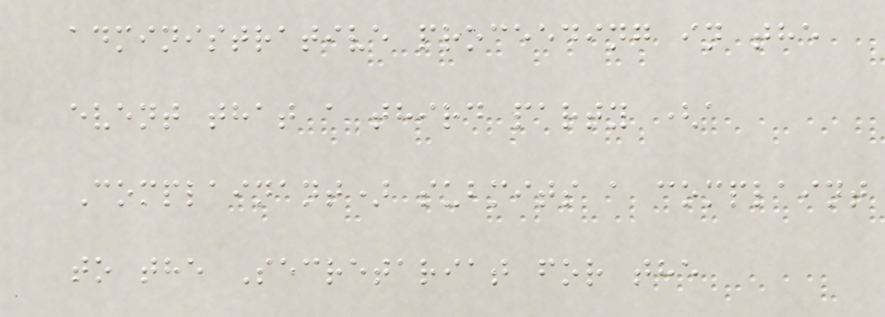administrative proceeding in the
event that a third party (a
Complainant) submits a complaint
to the Secretariat for the
